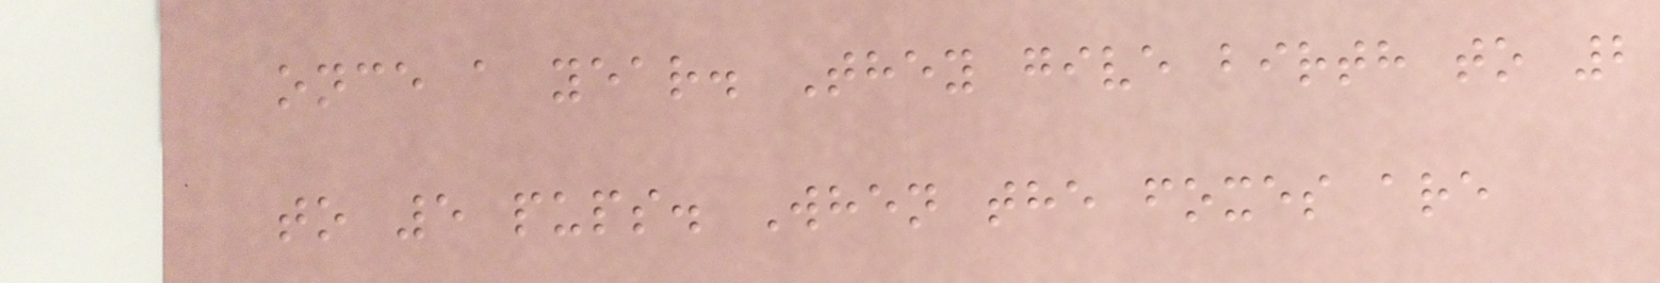once a year. They give birth to 2
to 5 pups. When the foxes are
